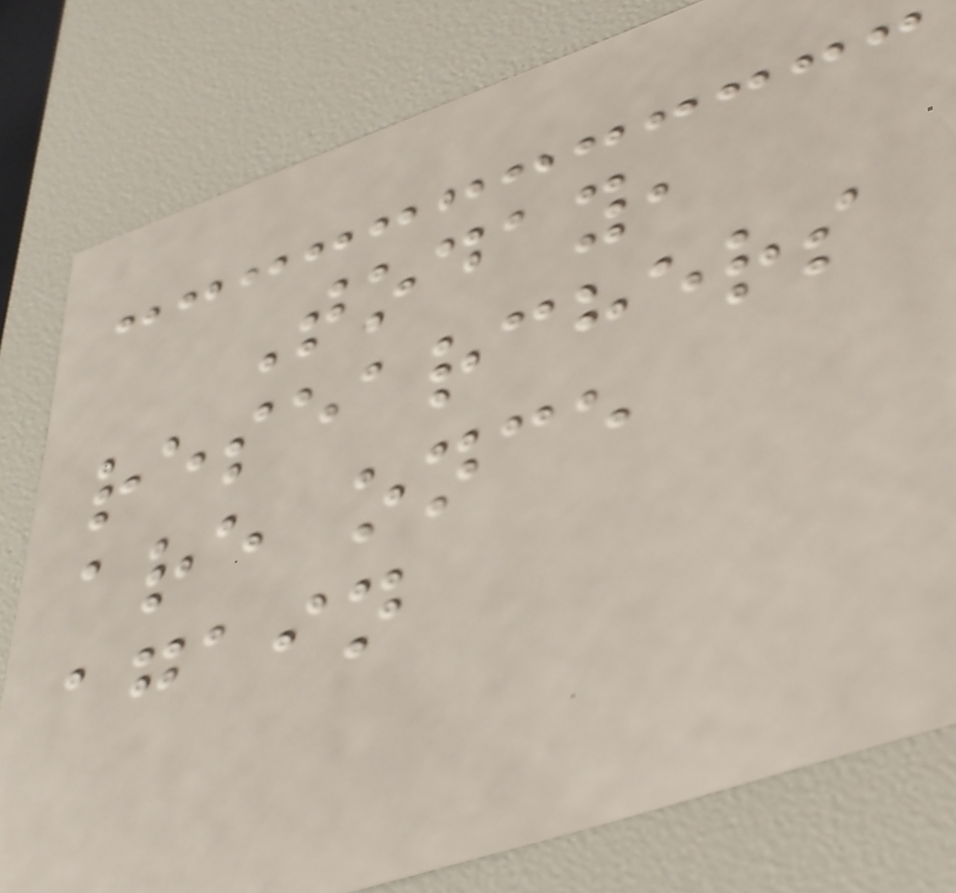Today,
researchers
are once
again
